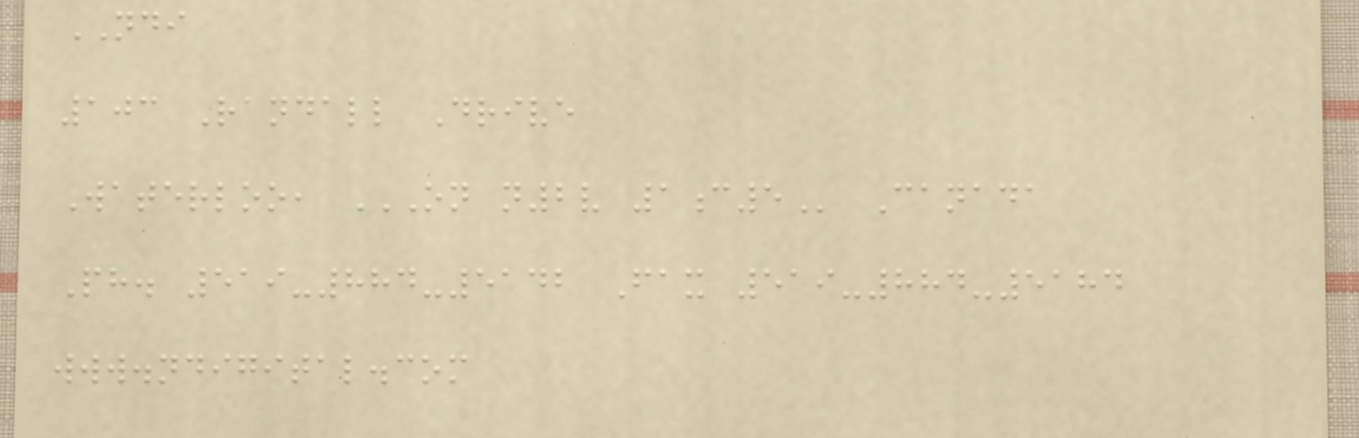NDI
103 Randall Drive
Waterloo, ON N2V 1C5 Canada
Ph. 519-884-5142 Fax 519-884-5184
www.ndigital.com
